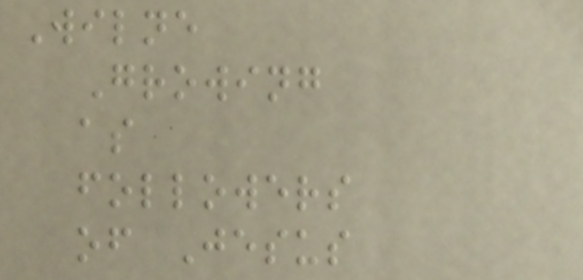Wilne
Growing
as
followers
of Jesus
